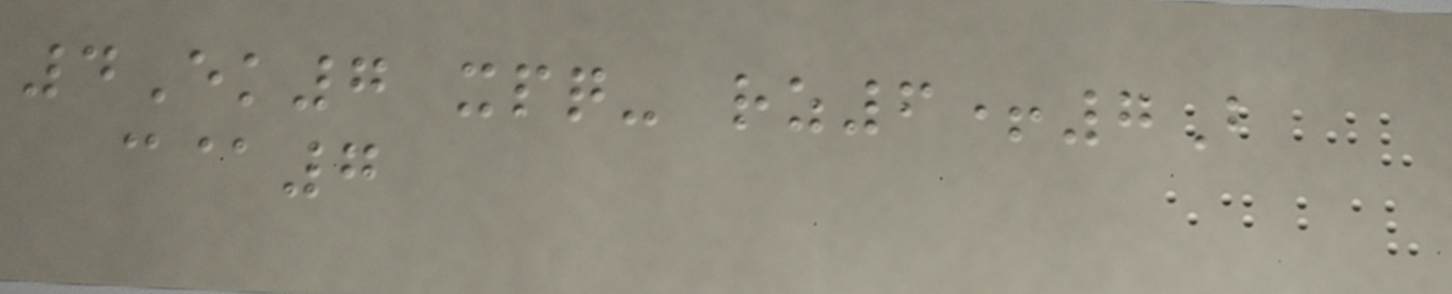4Ek7 xpq- rz6+7B
c@7
